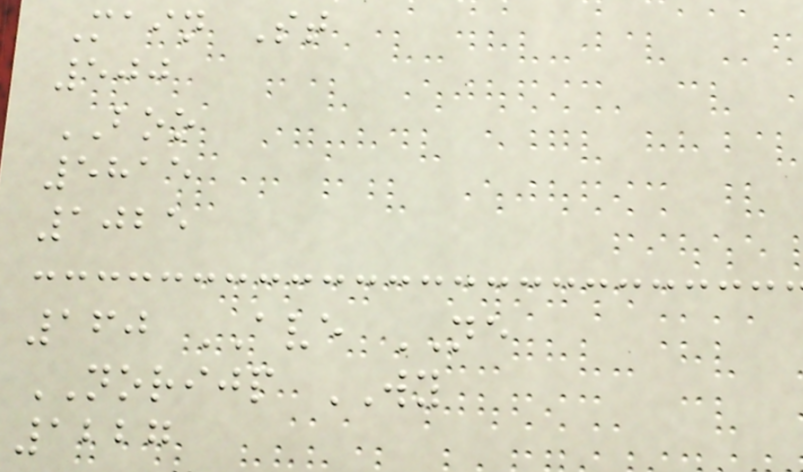Main St
500
BOO
5815
1025
160 AVE NE
NORIJP WY
1227
